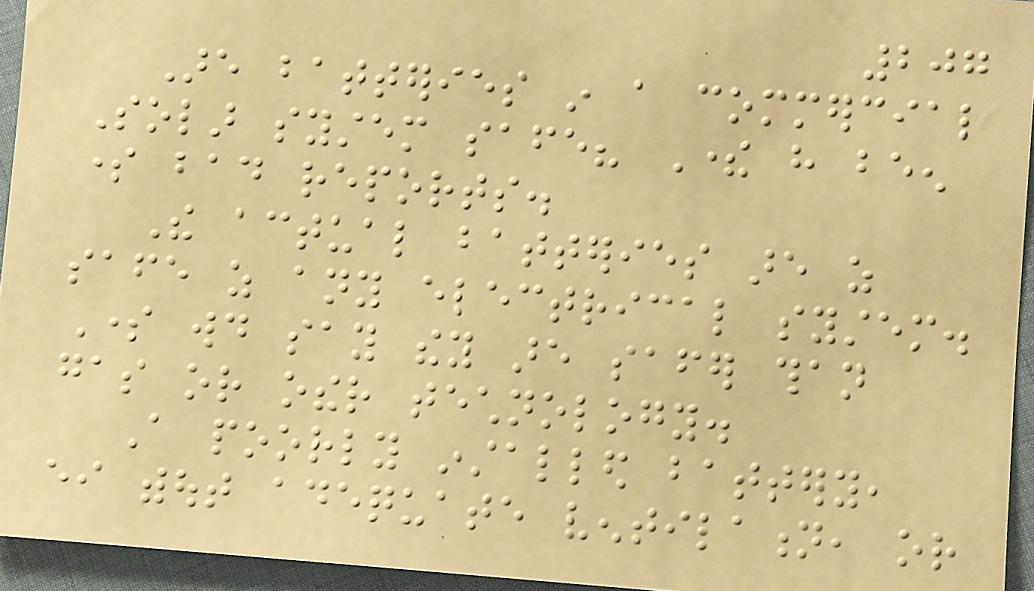207
Are batteries in a commercial
Solar system safe? There have been
some bad reports.
The actual batteries are as
safe as any electrical system.
Some would say they are safer than
gas or other technology.
A poorly installed battery,
either without adequate ventilation, or
